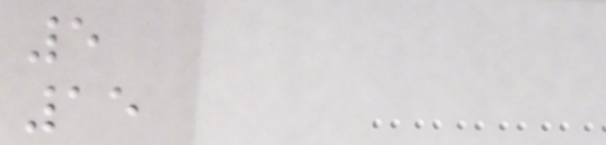5
15
